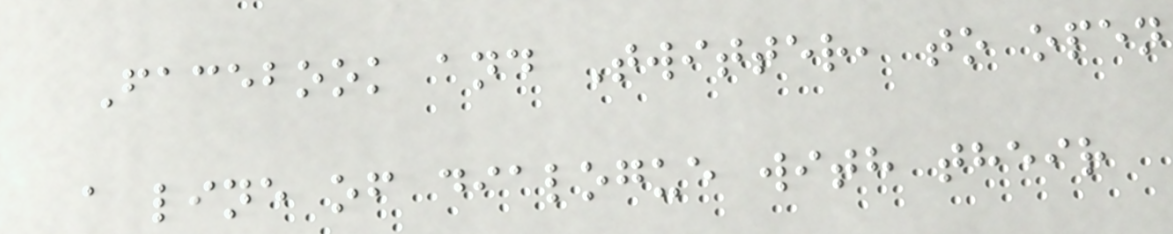Facebook and Twitter, to open
a line of dialogue with their
